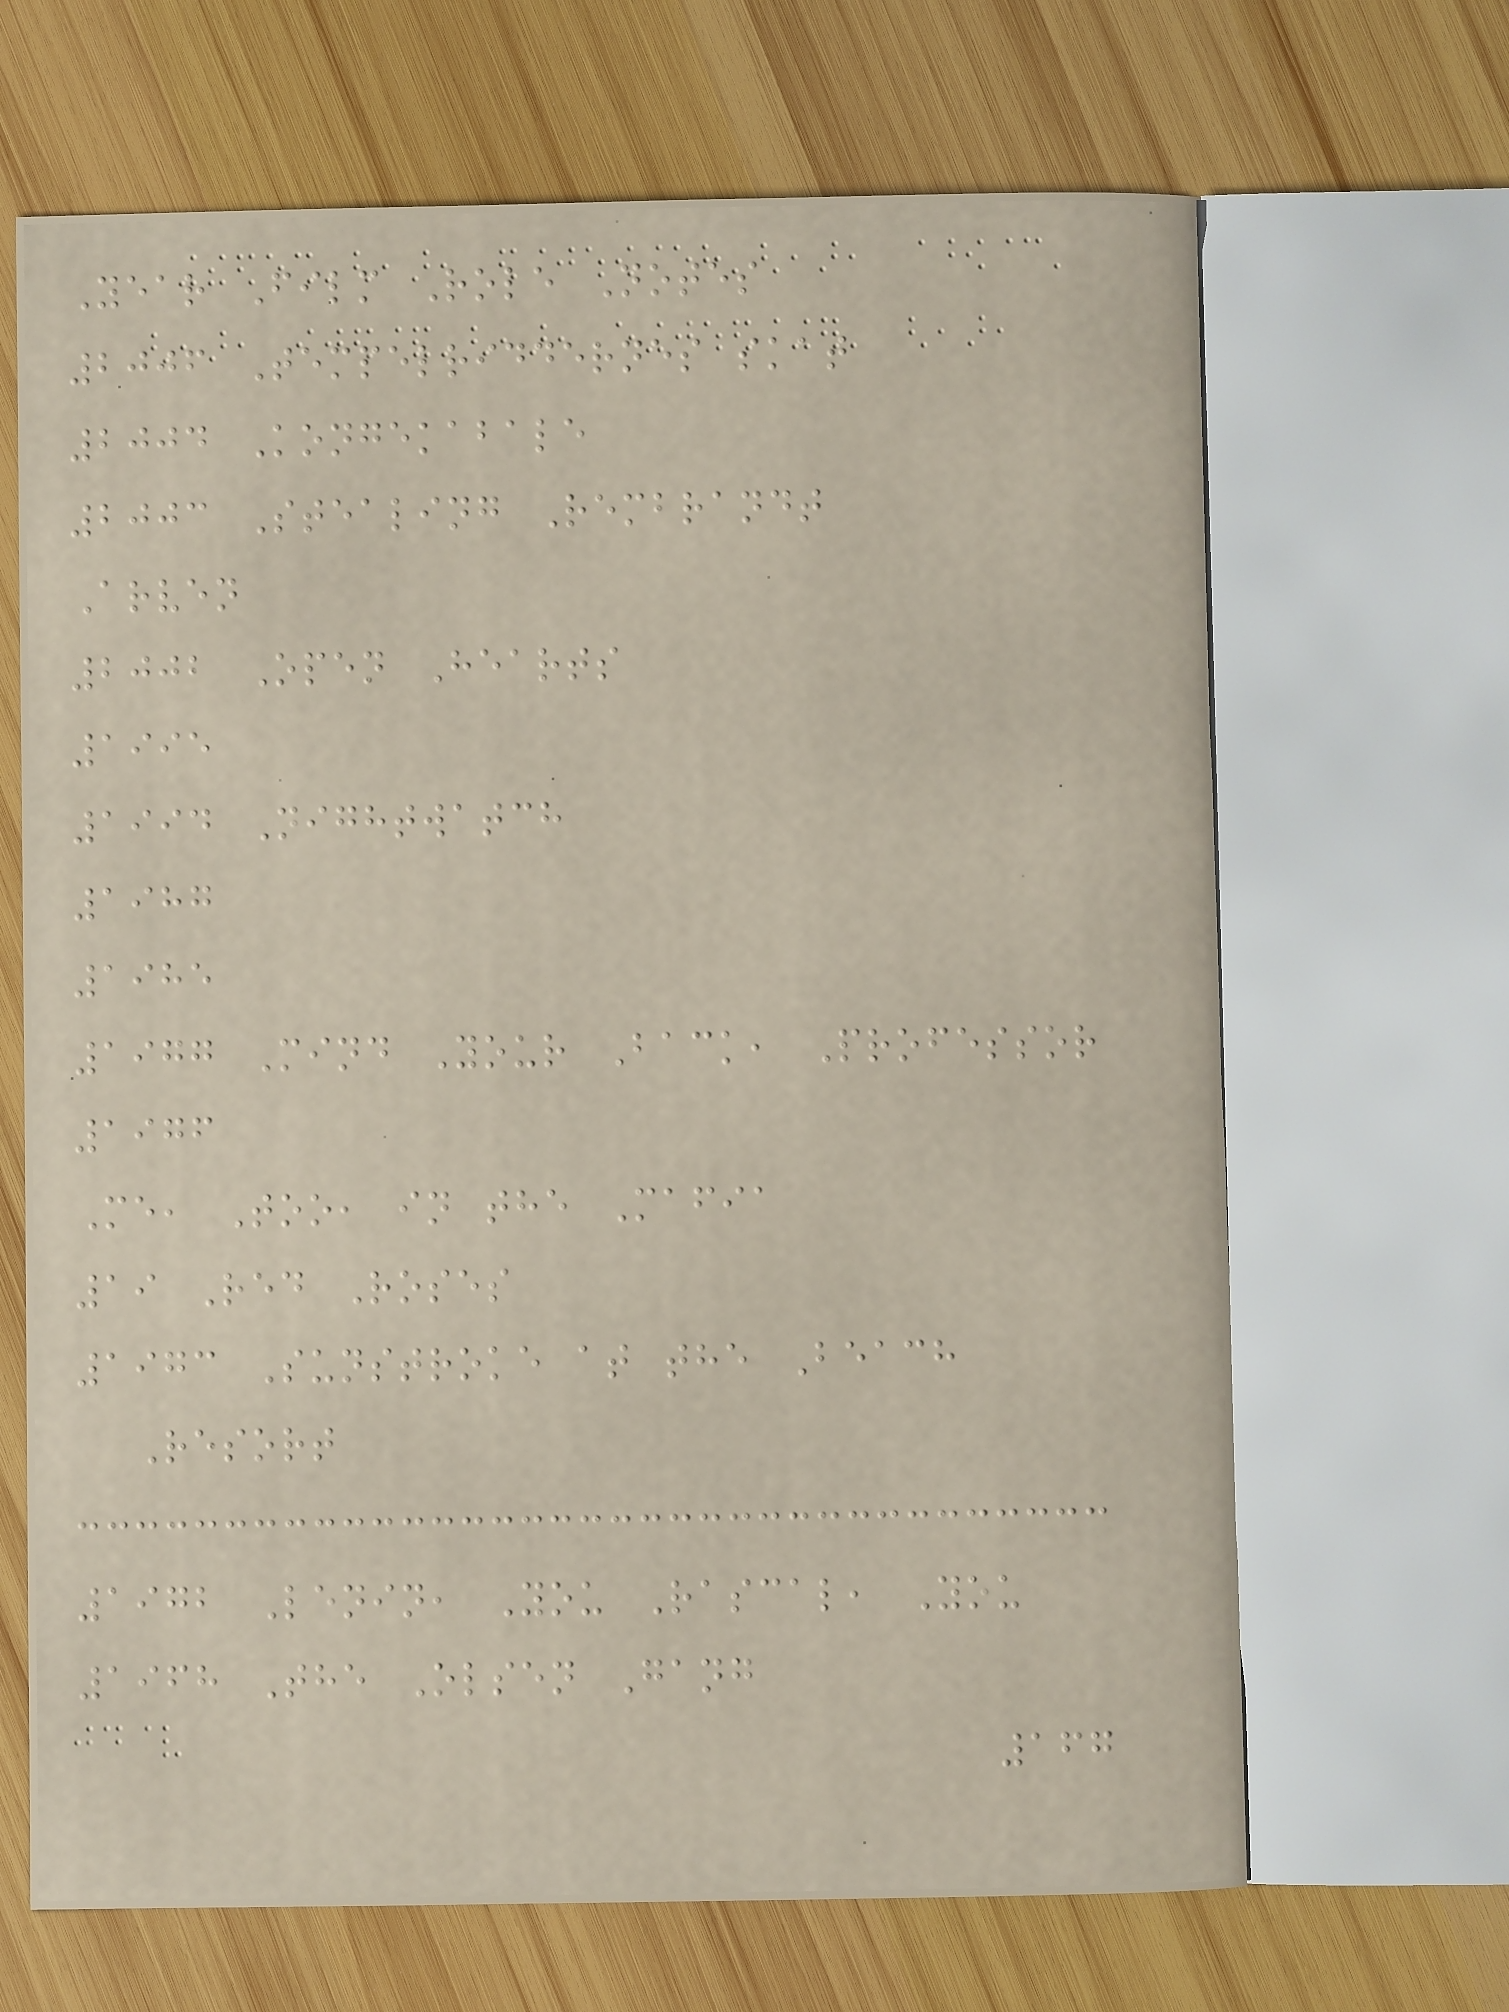Year Film Role Notes
2006 Tempelriddernes skat
2004 Kongekabale
2003 Stealing Rembrandt
Arven
2002 Open Hearts
1995
1994 Nightwatch
1987
1985
1977 Mind Your Back, Professor
1976
Me, Too, in the Mafia
19 Red Roses
1973 Sunstroke at the Beach
Resort
1972 Lenin, You Rascal, You
1968 The Olsen Gang
167
